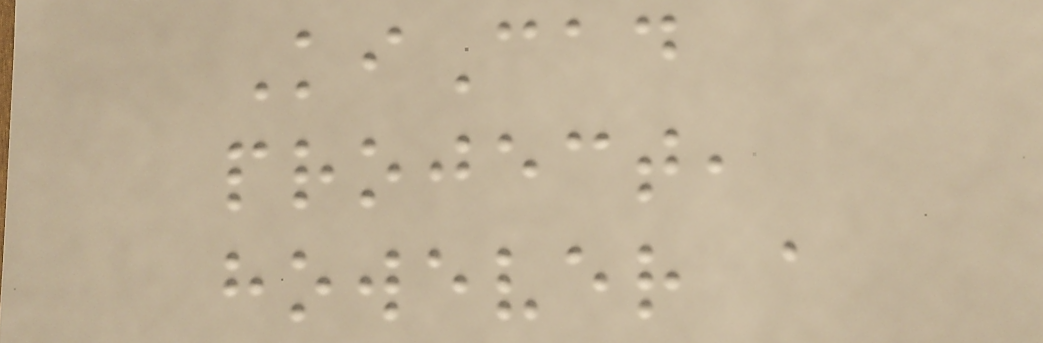KiCad
project,
however a
